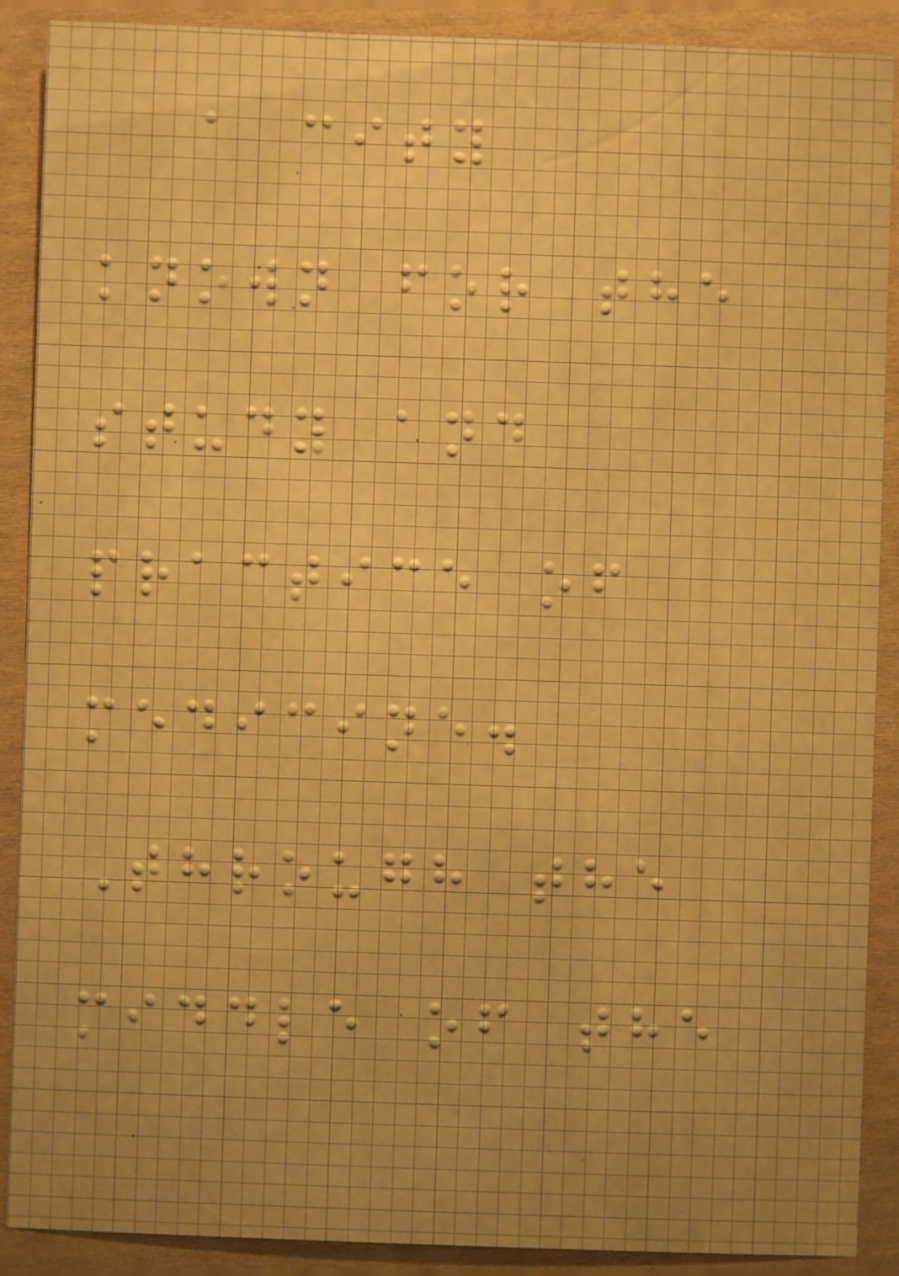a city
known for the
study and
practice of
medicine.
Through the
middle of the
